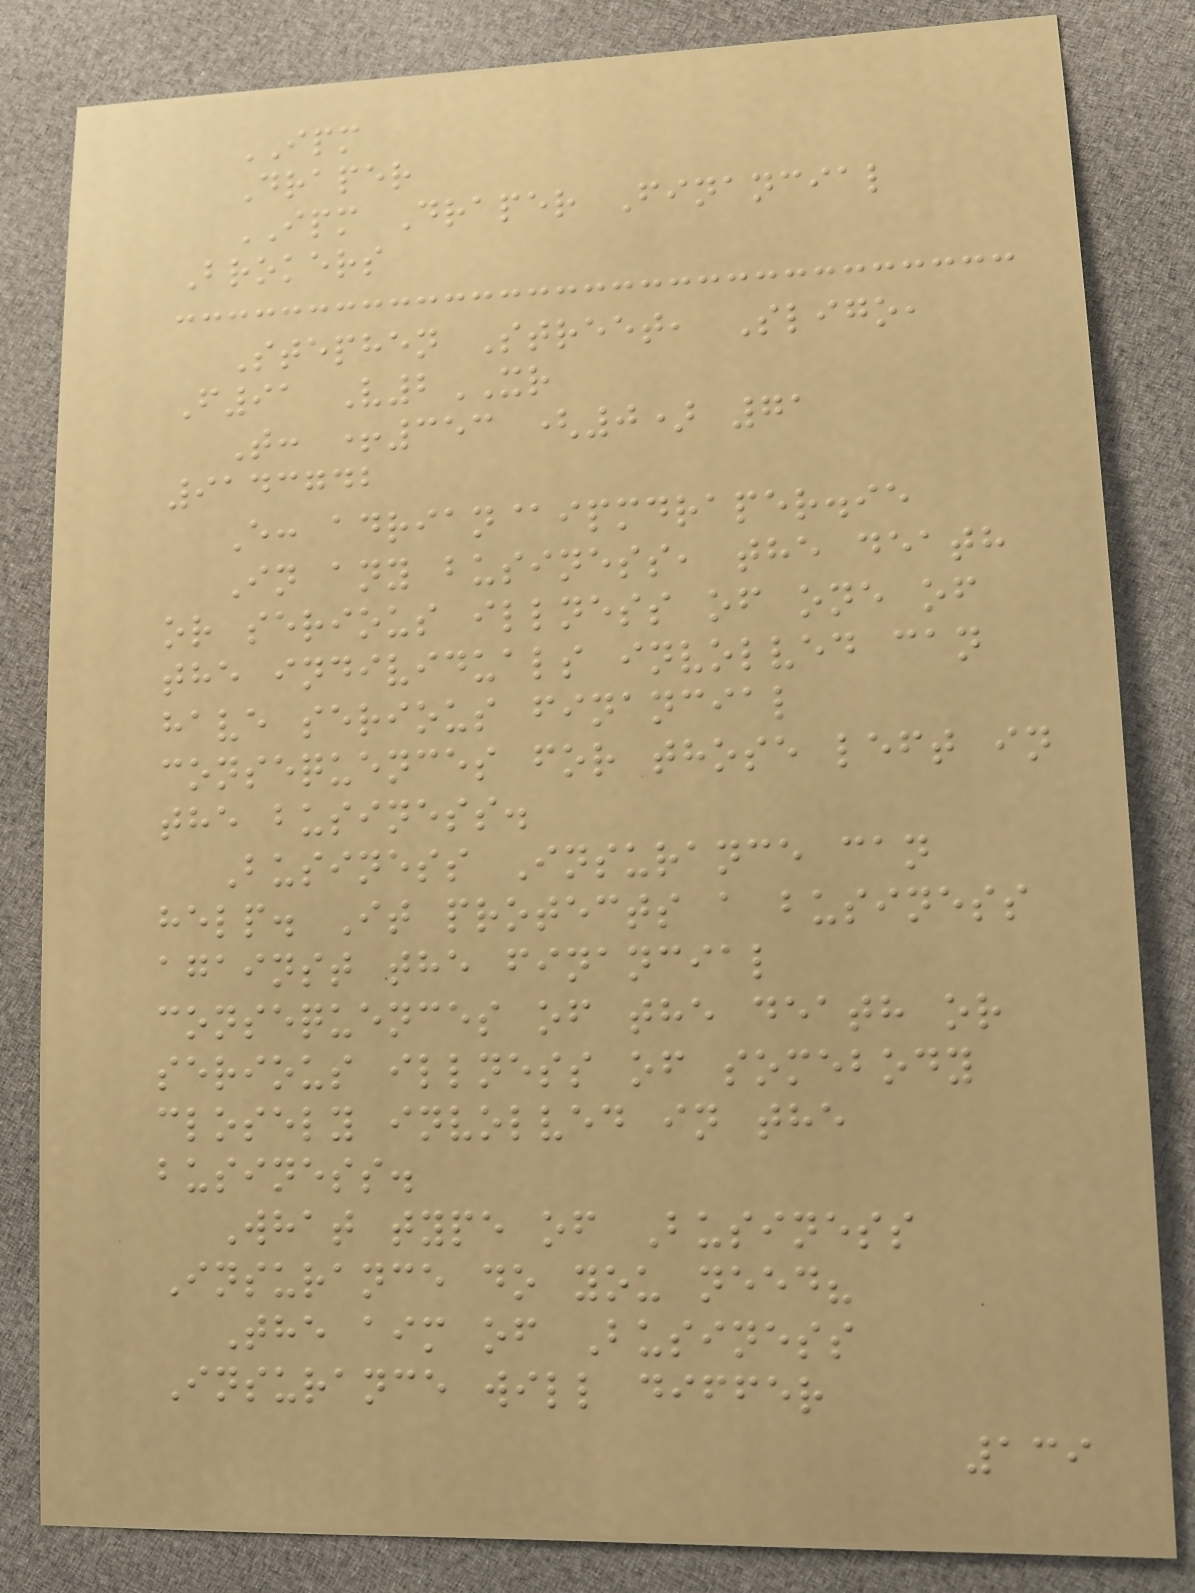IPM
Draper
IPM Draper Financial
Brokers
Stephen Street, Sligo,
F91 V2XR
T: +353 (0) 71
9143742
E: adrian@ipmdraper.ie
In any business, the death
or serious illness of one of
the individuals involved can
have serious financial
consequences for those left in
the business.
Business Insurance can
help. It protects a business
against the financial
consequences of the death or
serious illness of somebody
closely involved in the
business.
What type of Business
Insurance do you need?
The aim of Business
Insurance will differ
139
